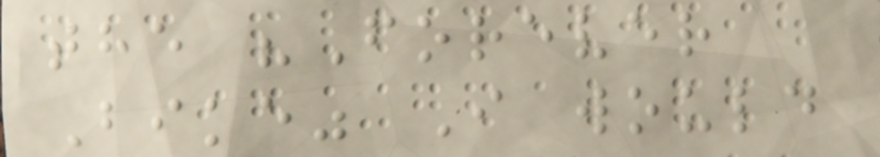the "Forever
Bike" I would
